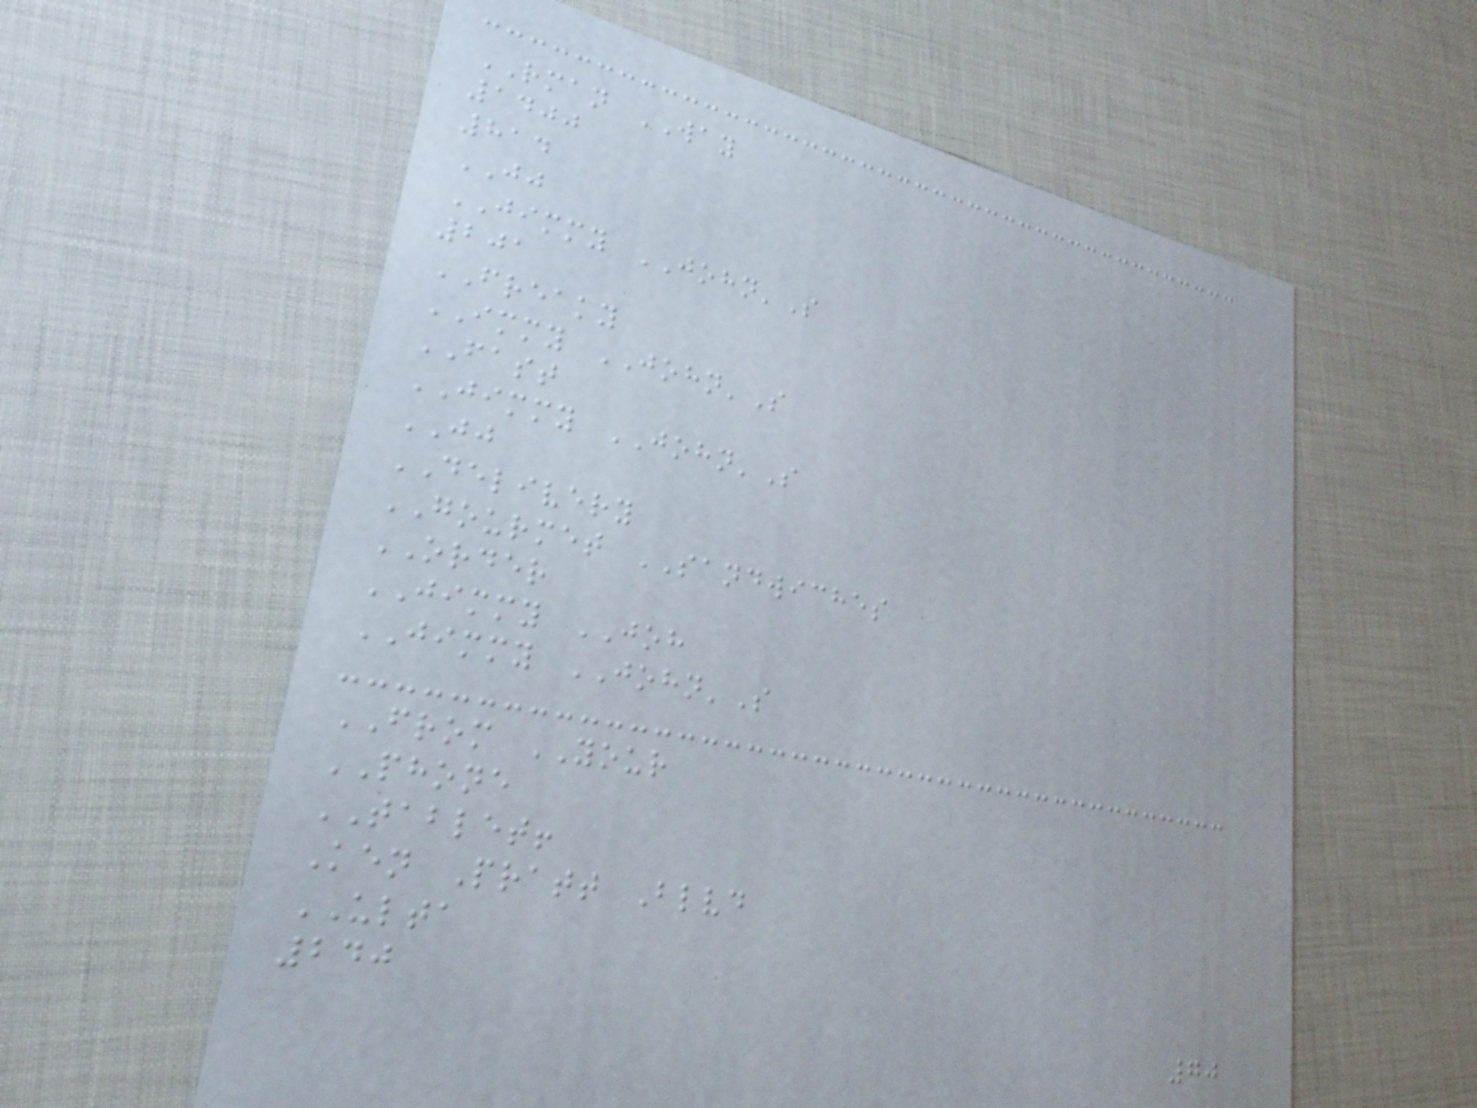RMAN WAY
1400
814
JJ
JIMMY JOHN'S
201
FREAKY
IMMY JOHN'S
FAST
JIMMY JOHN'S
JJ
DELIVERY
GOURMET SANDWICHES
ORDER
JIMMY JOH
JIMMY JOHN'S
FROM YOUR
PHONE
TABLET!
Ken Pratt Blvd
ULTA
240
70
